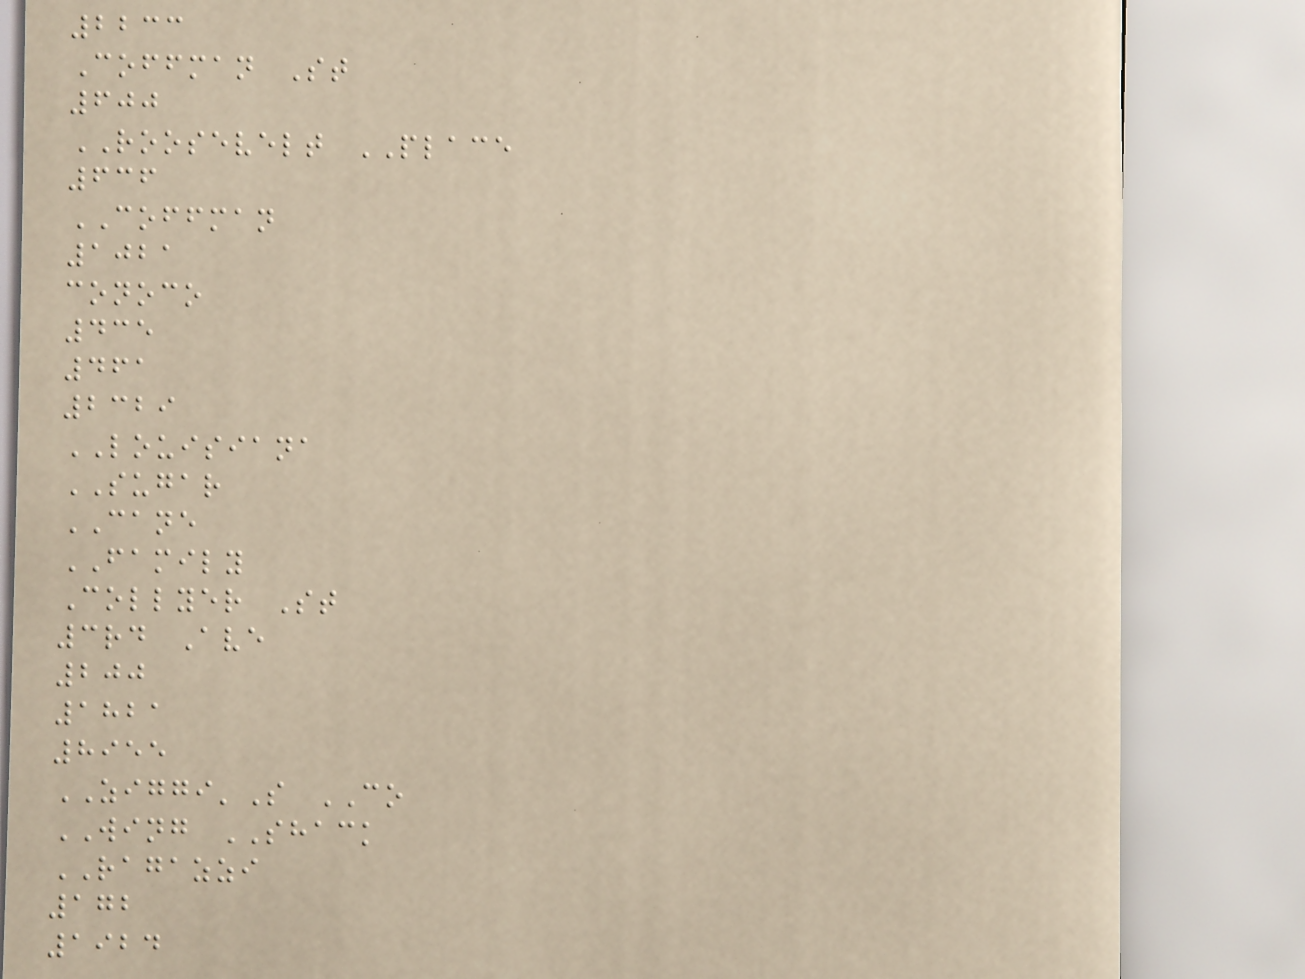2233
Coffman St
600
ROOSEVELT PLACE
636
COFFMAN
1021
conoco
435
461
2329
LOUISIANA
SUGAR
CANE
FAMILY
Collyer St
3rd Ave
200
1821
8955
ZIGGI'S CO
WING SHACK
RAGAZZI
172
1924
